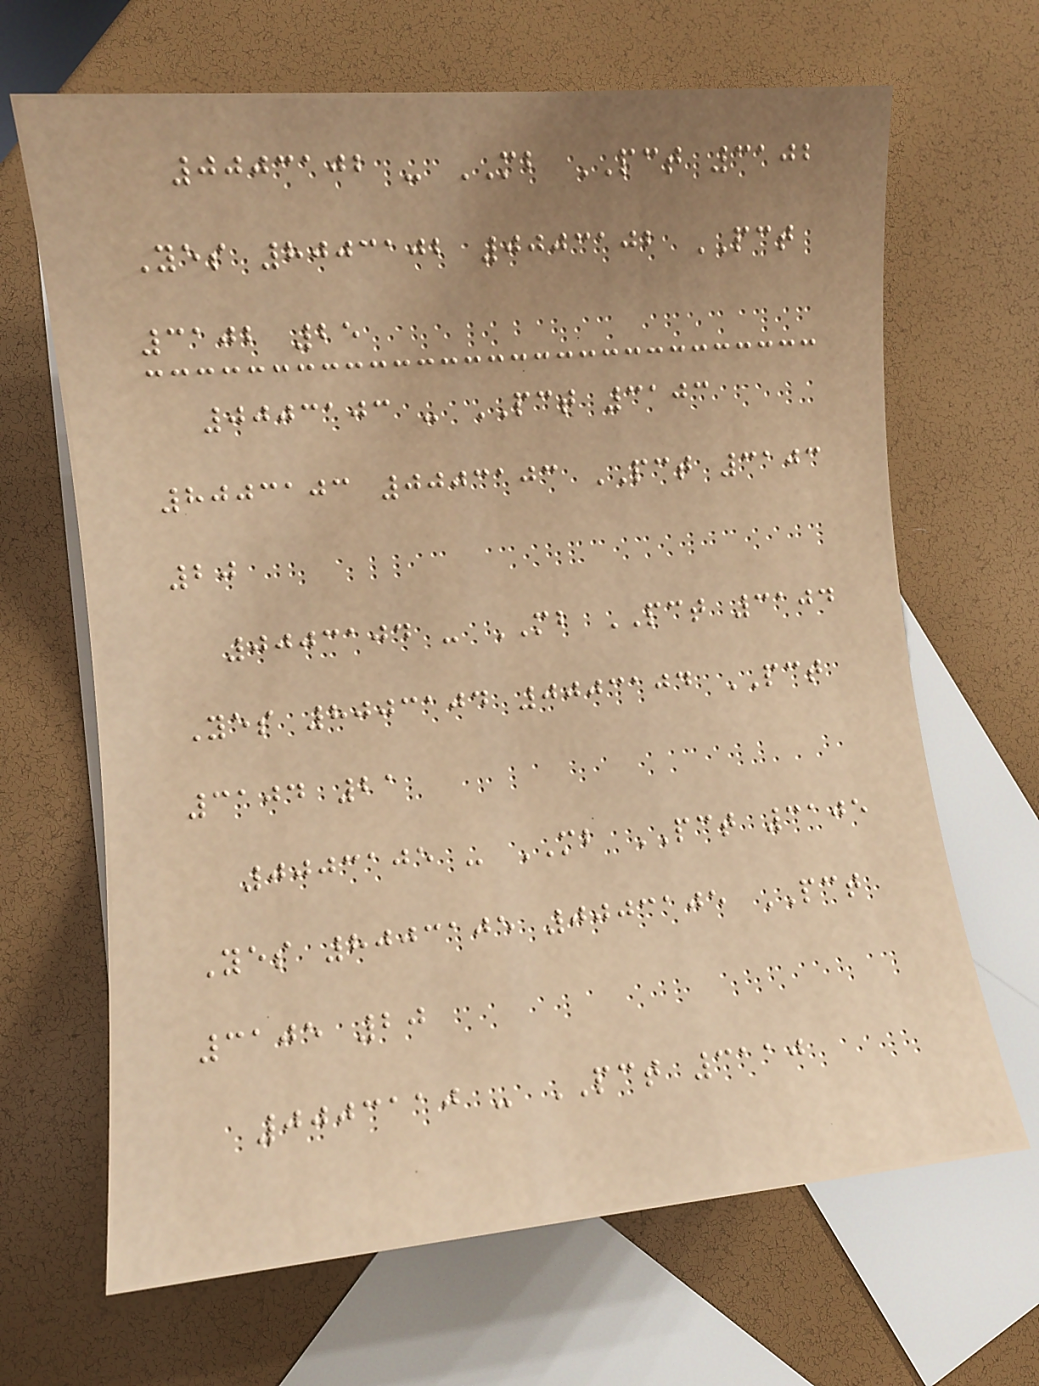0003102 - MB PCT 3102
Yes 8003102 0003102 PCT
3102 25
0003103 - PCT 3103
8003103 0003103 PCT 3103
20
0003104 - MB PCT 3104
Yes 8003104 0003104 PCT
3104 21
0003105 - MB PCT 3105
Yes 8003105 0003105 PCT
3105 20
0003110 - PCT 3110
